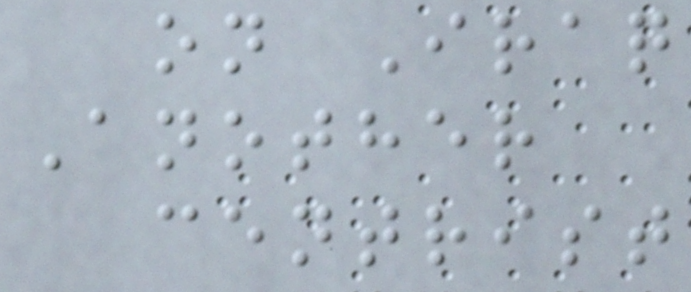on Iraq
Another
centrist
